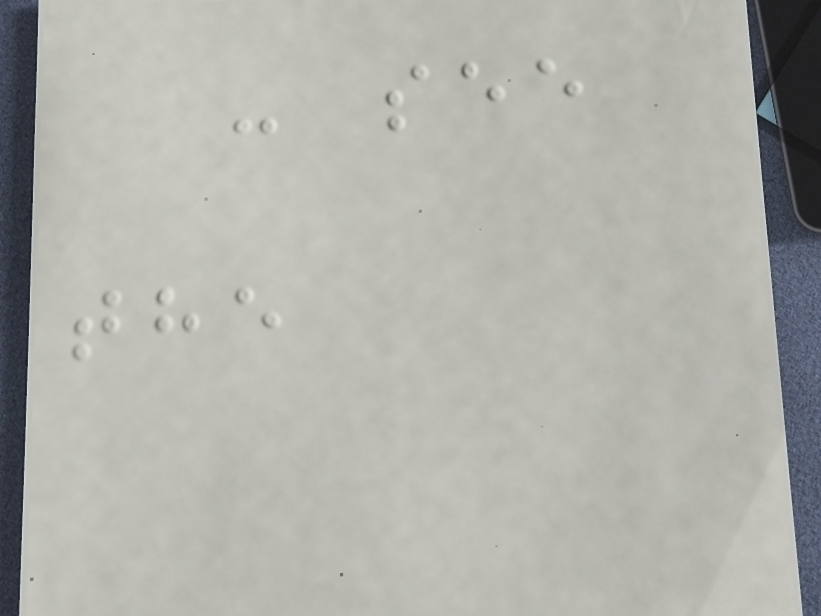- see
the
